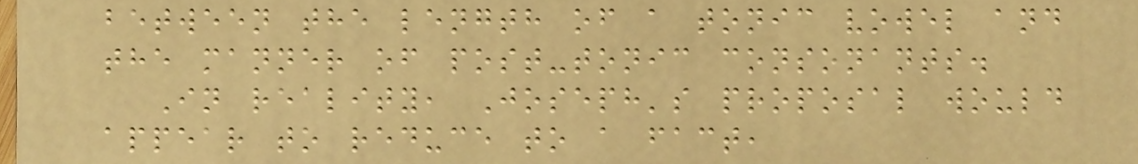between the length of a tonic vowel and
the manner of post-tonic consonants.
In reality, Joseph's proposal would
appear to reduce to a fact,
